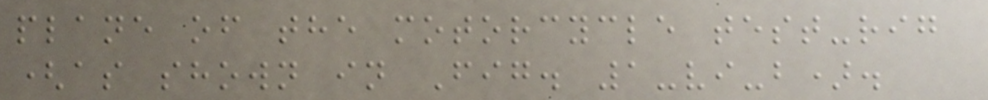plane of the motorcycle test-rig
(as shown in Fig. 1-vi-b).
